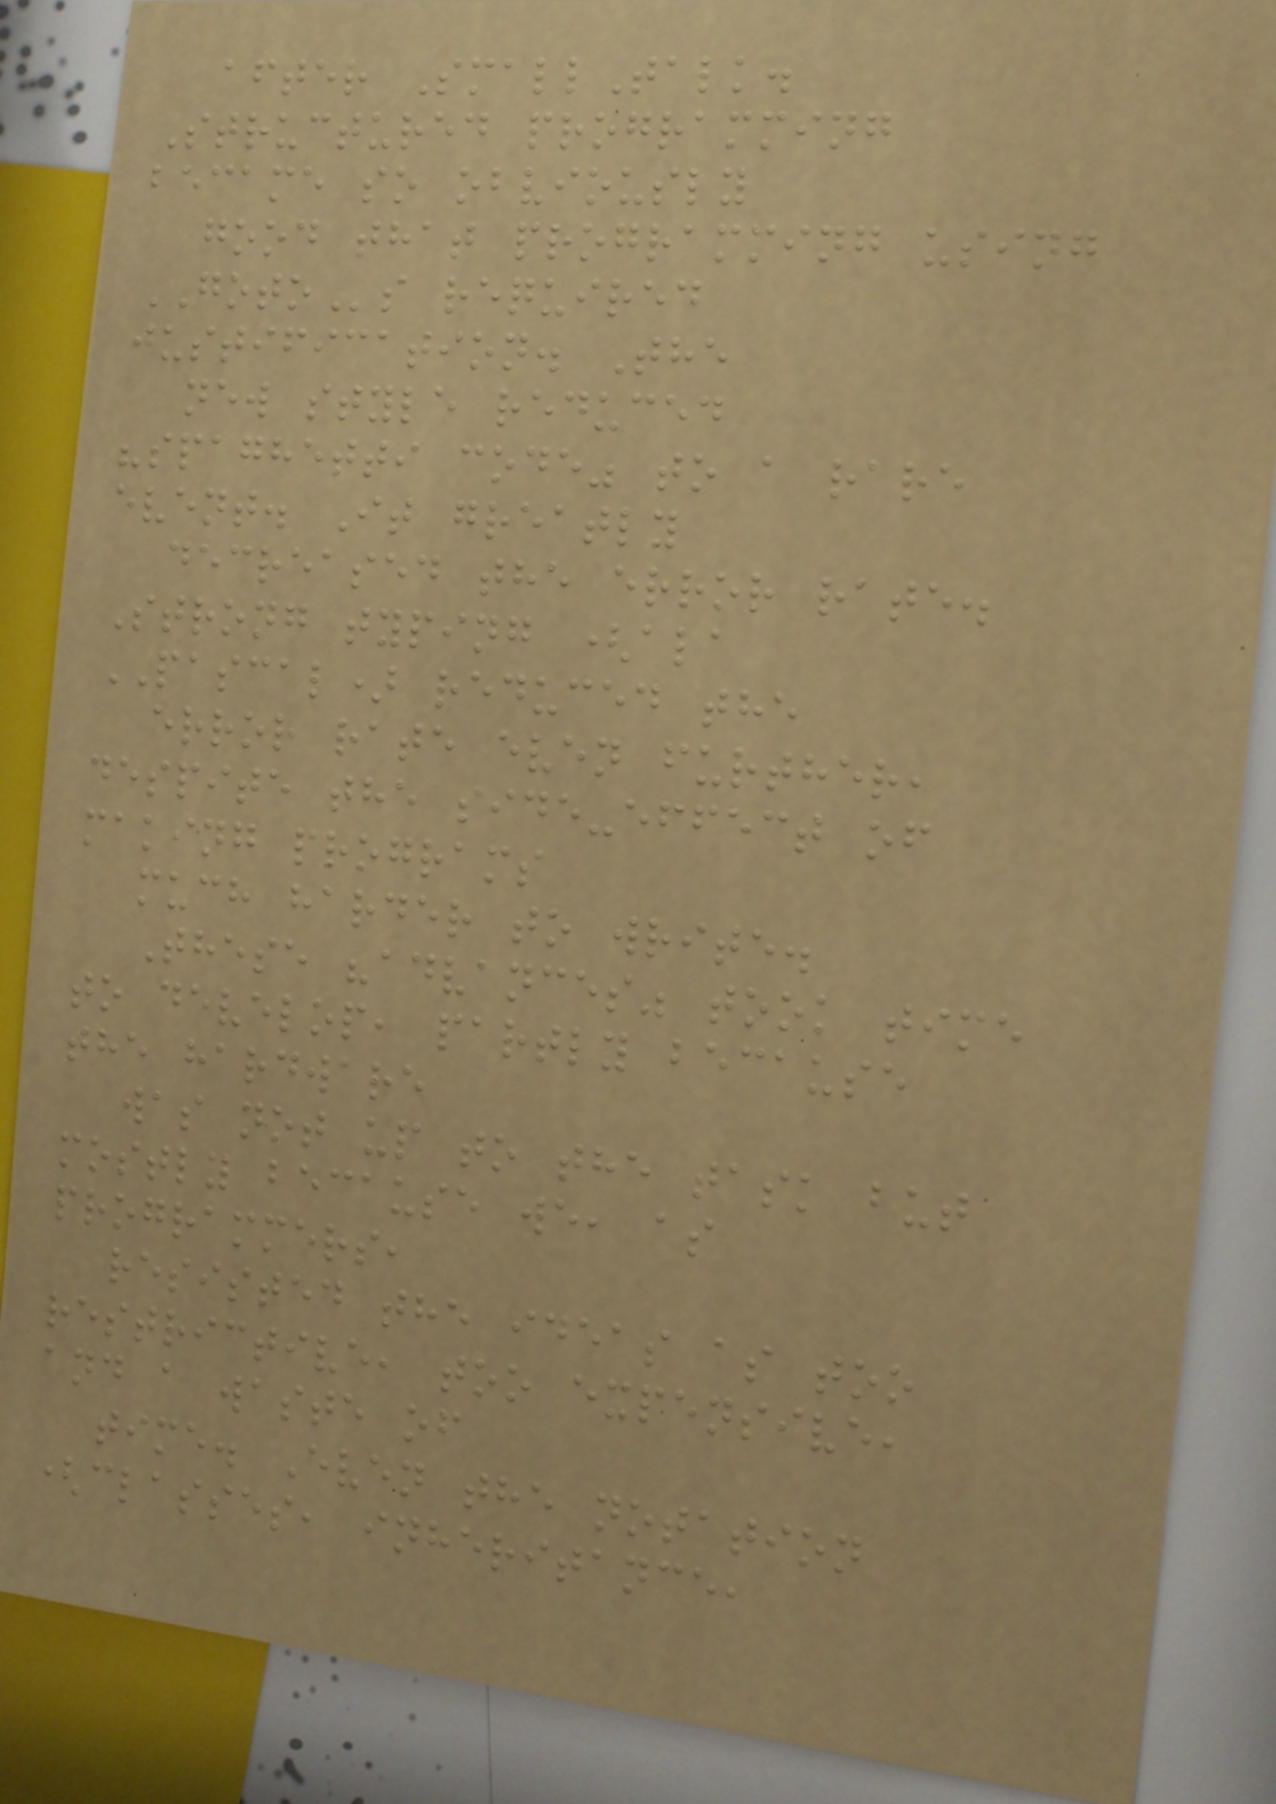after SmallTalk.
Structured programming
became so obviously
good that programming using
GOTOs required
justification. The
new style reduced
"spaghetti code" to a rare
event. It greatly
decreased the error rate.
Strong typing (ala
PASCAL) reduced the
error rate even further,
despite the side-effect of
making programs
much harder to write.
These "advances" took time
to develop, partly because
the hardware
was not up to the task but
mostly because we, as
programmers,
resisted the ideas as too
restrictive, too expensive,
and a waste of
time. Even the notation
(classes, inheritance,
